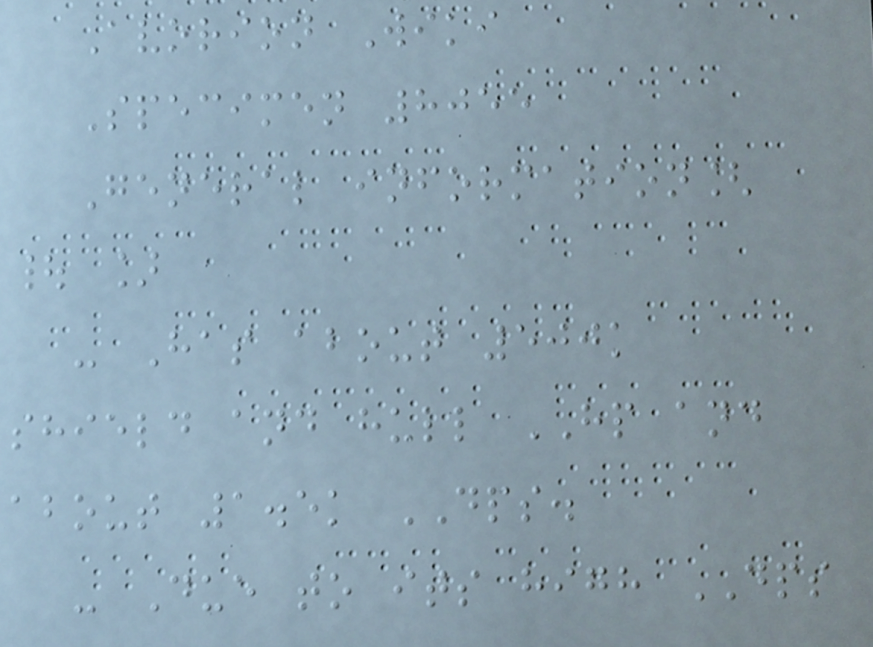Avorion Wiki
Specimen 8055
General information[
| ]
- Has about 500k
shield and hull HP and
about 1.5k DPS.
- Due to its high DPS
